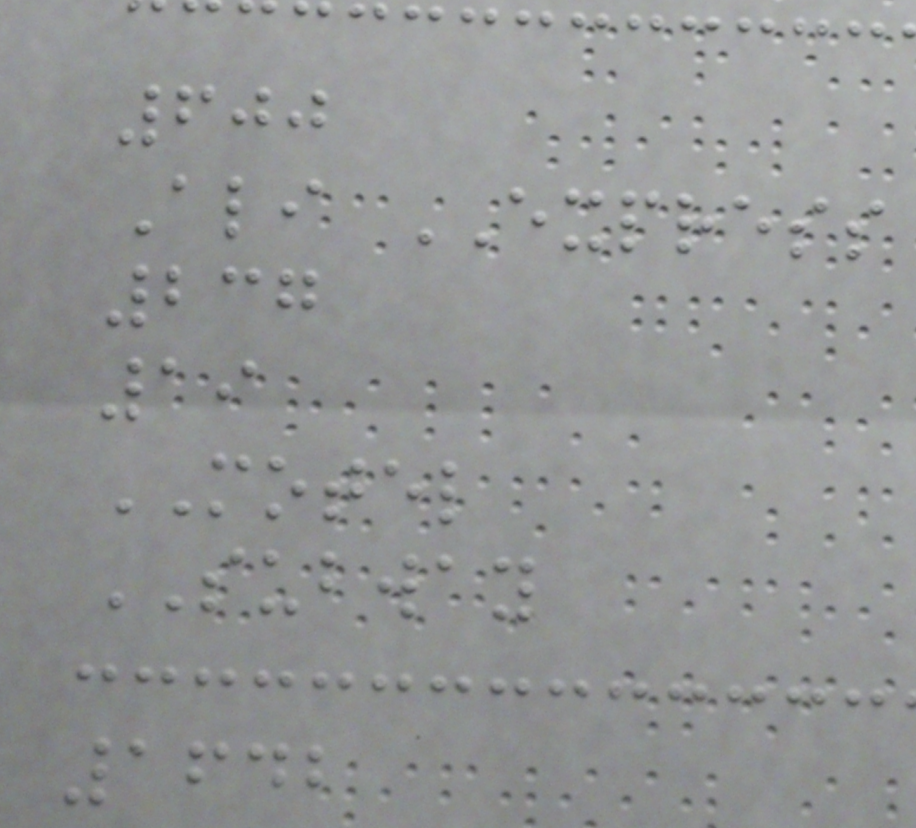600
Ali EXPRESS
237
19
MOTEL
SUBWAY
1642
